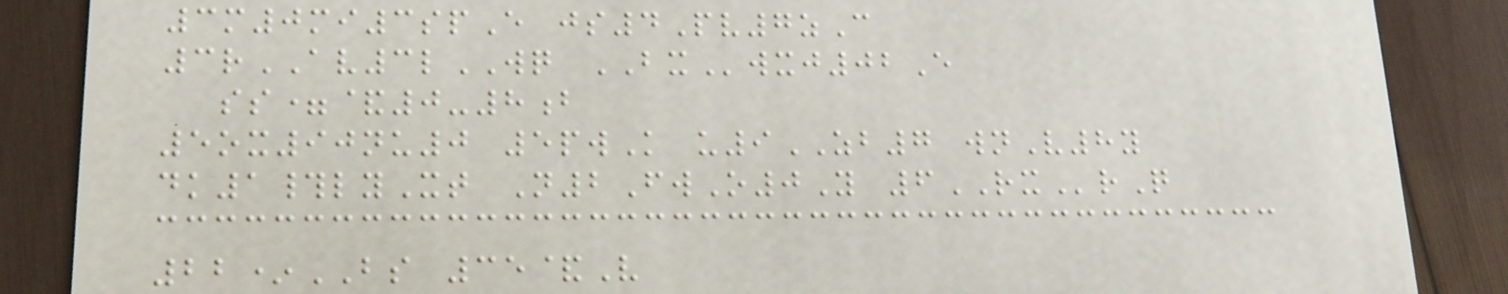3m0mi3spE js4Pv7zC
3rAV3lWQ BXwxj02E
ss=&0-8b
5ox90nu0 5pwK u9ZB7 wnV8y
dk1#lyXt N2FwO0Y 6RXrQ
22*BS 35&V
